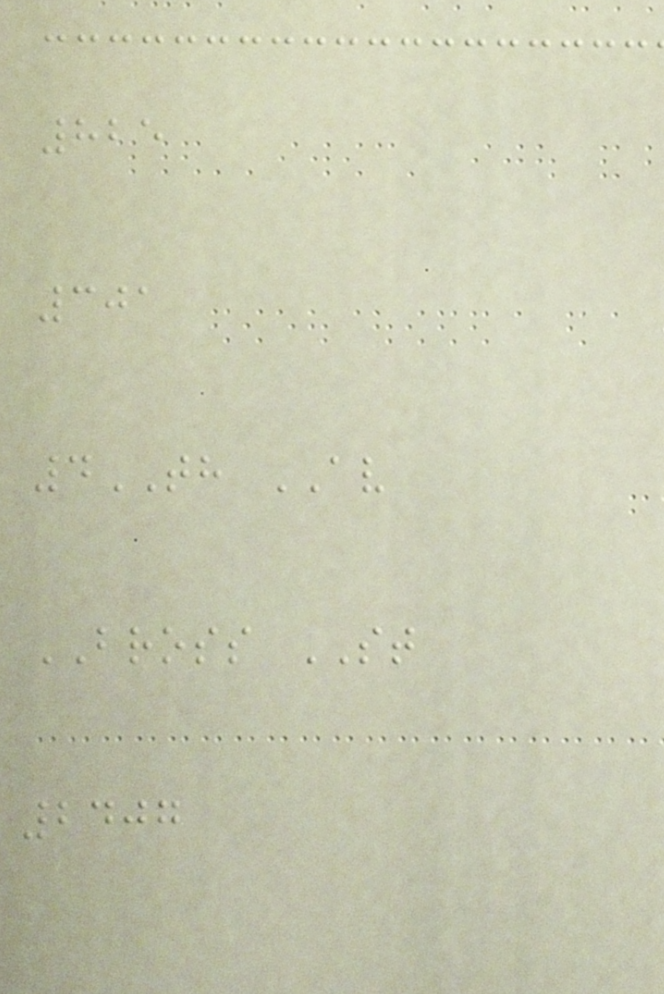825
301
4TH AV
BROSS ST
2407
